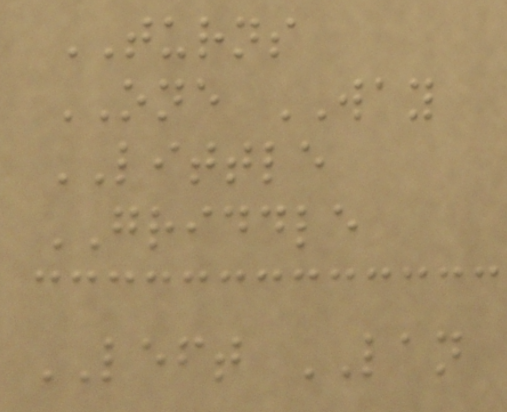TURNS
ONE WAY
LITTLE
GRIDDLE
LEFT LAN
